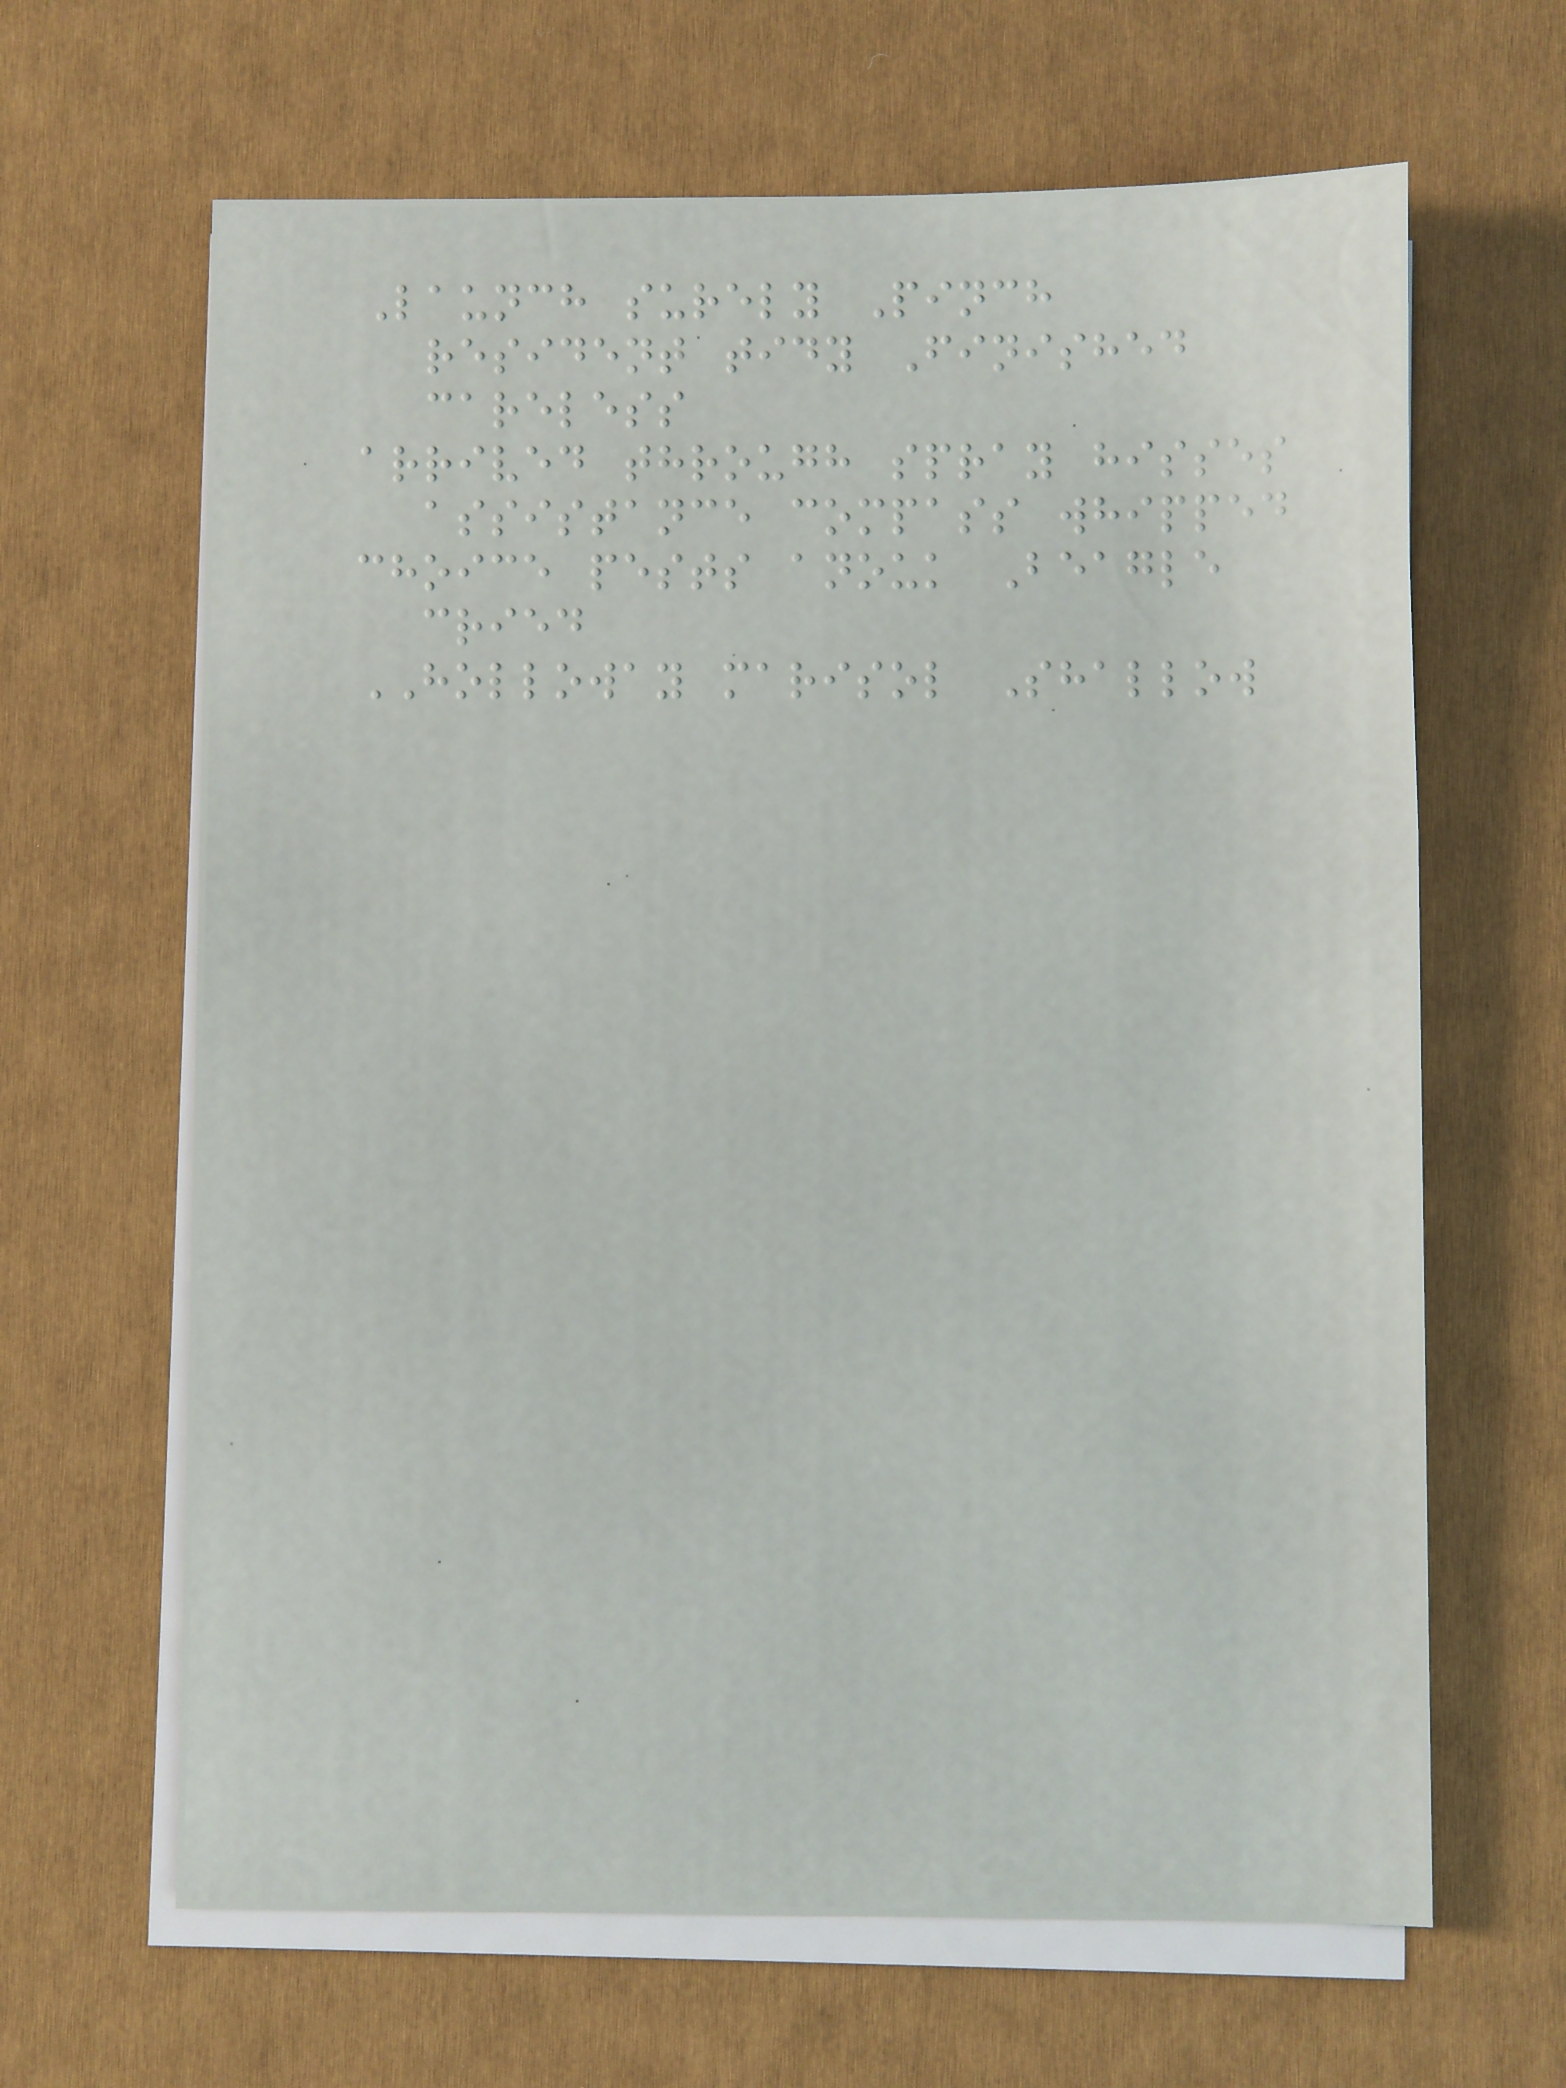Launch surely Pinch
resident tidy Finished
careless
arrived through spray hisses
assistance compass whipped
choice pests anouk Beagle
cried
HOLLOWAY marisol Shallow
